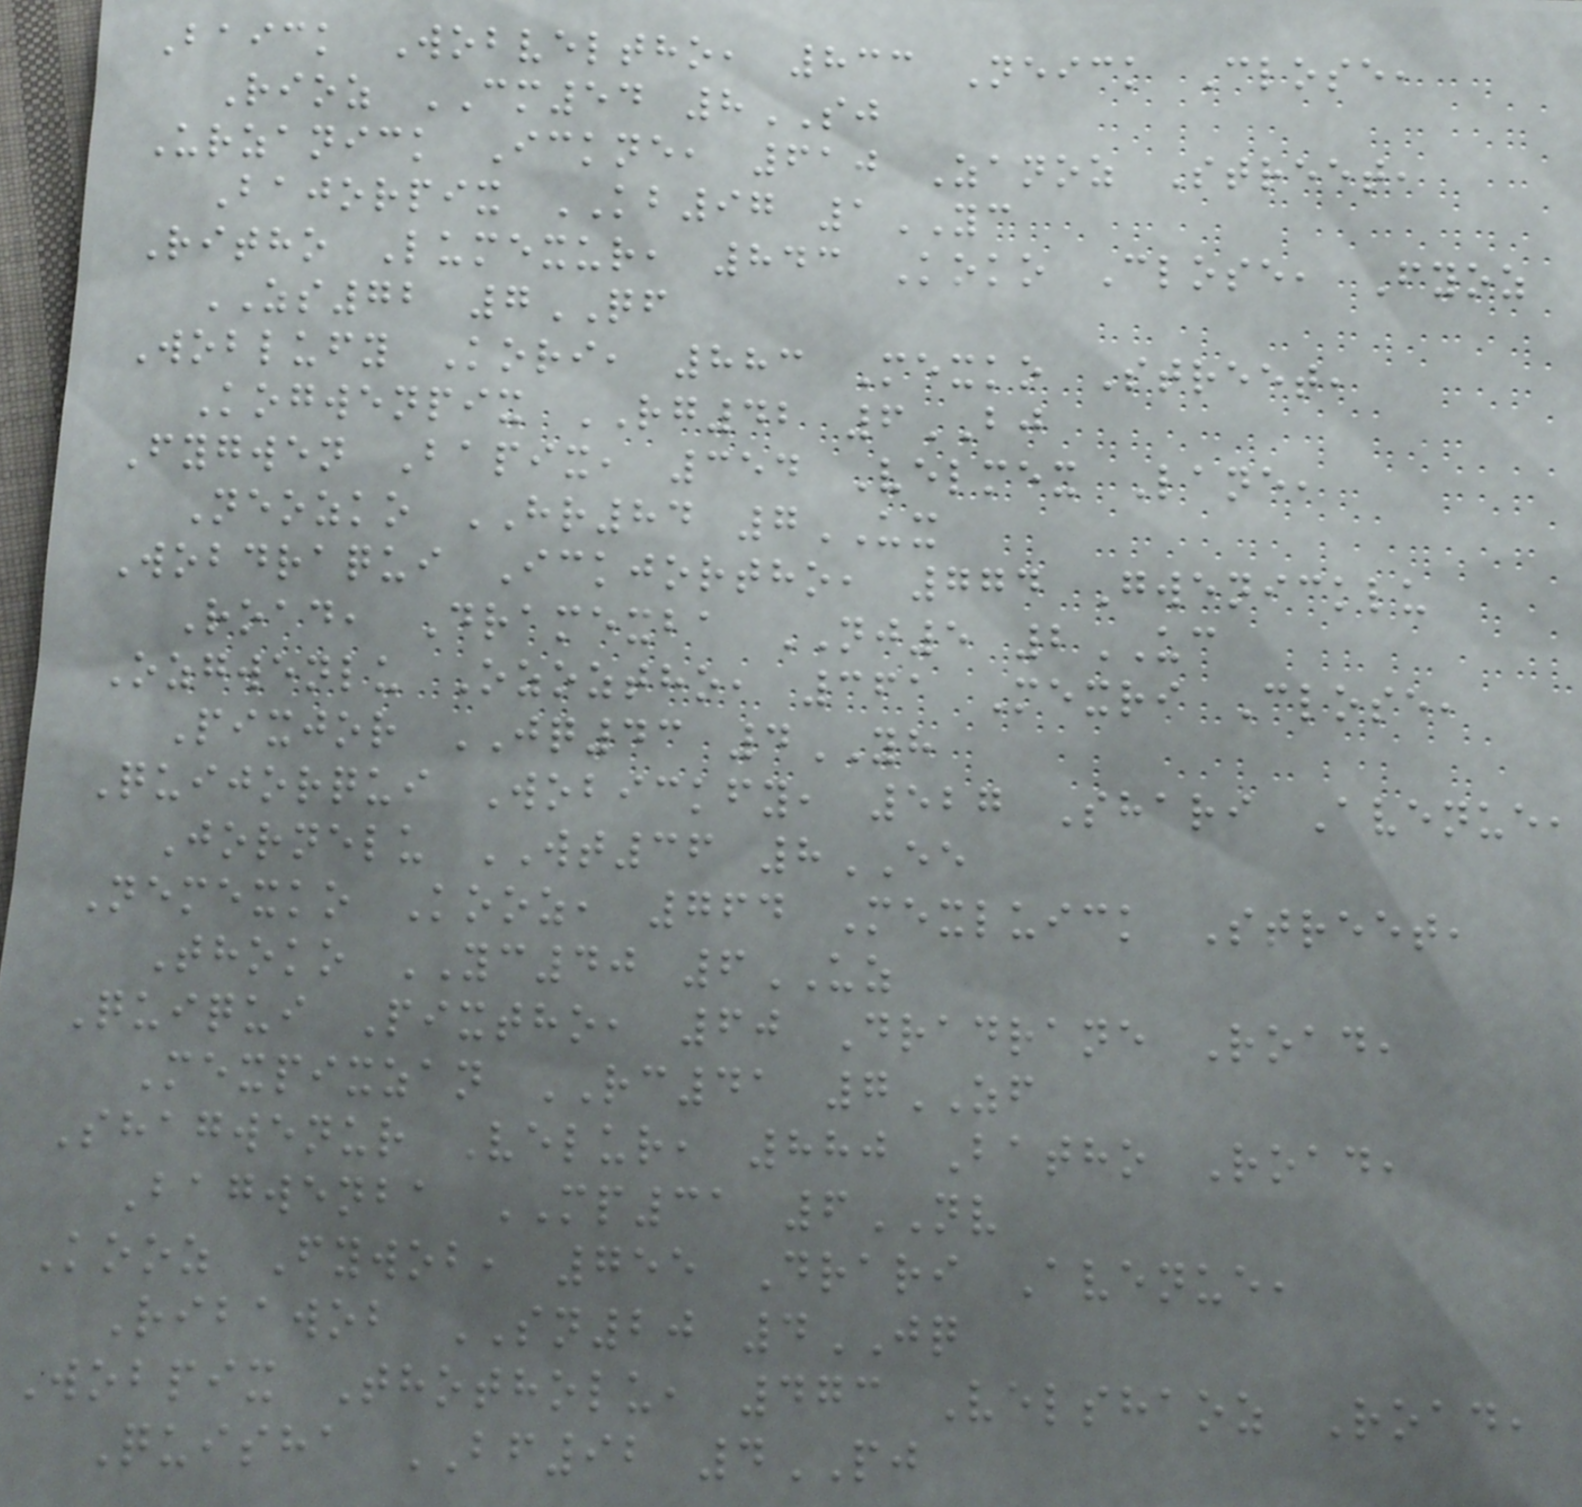Baick Wobveltho, 833 Neick Close,
Rioz CM54 8SJ
Urzanick Ickne, 610 Zanoz Street,
Bajorpix KB97 1YC
Ritho Lumexur, 843 Koko Close, Fyoz
ZS72 7QF
Woblufy Kori, 883 Mexko Street,
Kogwenpix RG42 6BJ
Fygwen Bapix, 354 Velmex Lane,
Neozko HR84 7UX
Wobdraqui Ickjortho, 774 Gwenicklu
Road, Dramexba NJ5 2UC
Ozgwenlu Ozoztho, 361 Mexri Close,
Pixjor JQ43 4YH
Quijorqui Wobickfy, 527 Shari Avenue,
Jornelu WT36 8EE
Nemexko Kooz, 764 Mexluick Street,
Thoko YC40 6UZ
Quiqui Pixtho, 60 Dradrane Road,
Mexpixzan RC41 7ZF
Shagwenur Velur, 880 Batho Road,
Bagwenba MP31 6NV
Kooz Fywob, 755 Drari Avenue,
Ribawob SN20 4JQ
Wobpix Thotholu, 473 Velshaoz Road,
Quisha BF92 4PJ
